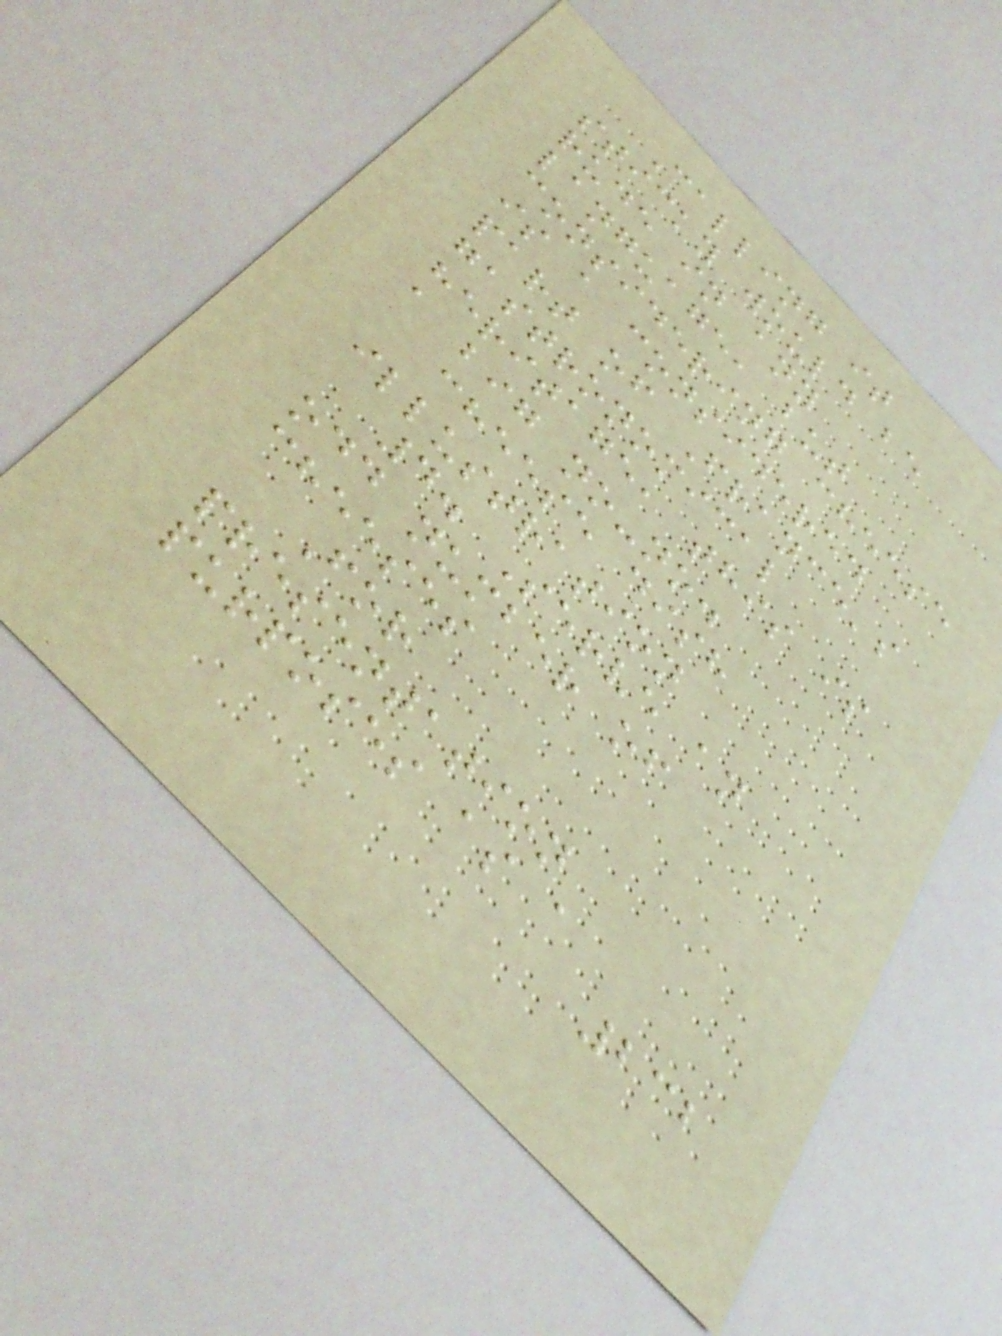Calling it
sticky would be
rude in any
language, but
considering cheese
is a considered
part of France's
gastronomical
heritage, this is
a big no-no.
cheese dish
illustration
4. Serve an
odd number of
cheeses
For
presentation
purposes as a
232
